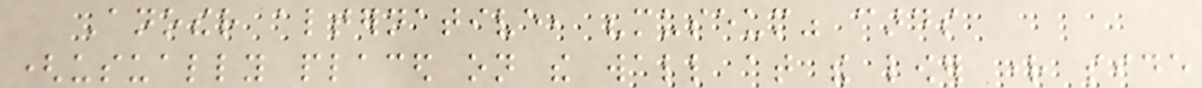Another alternative, "museum" cards
(usually placed on the wall at the lower right side
